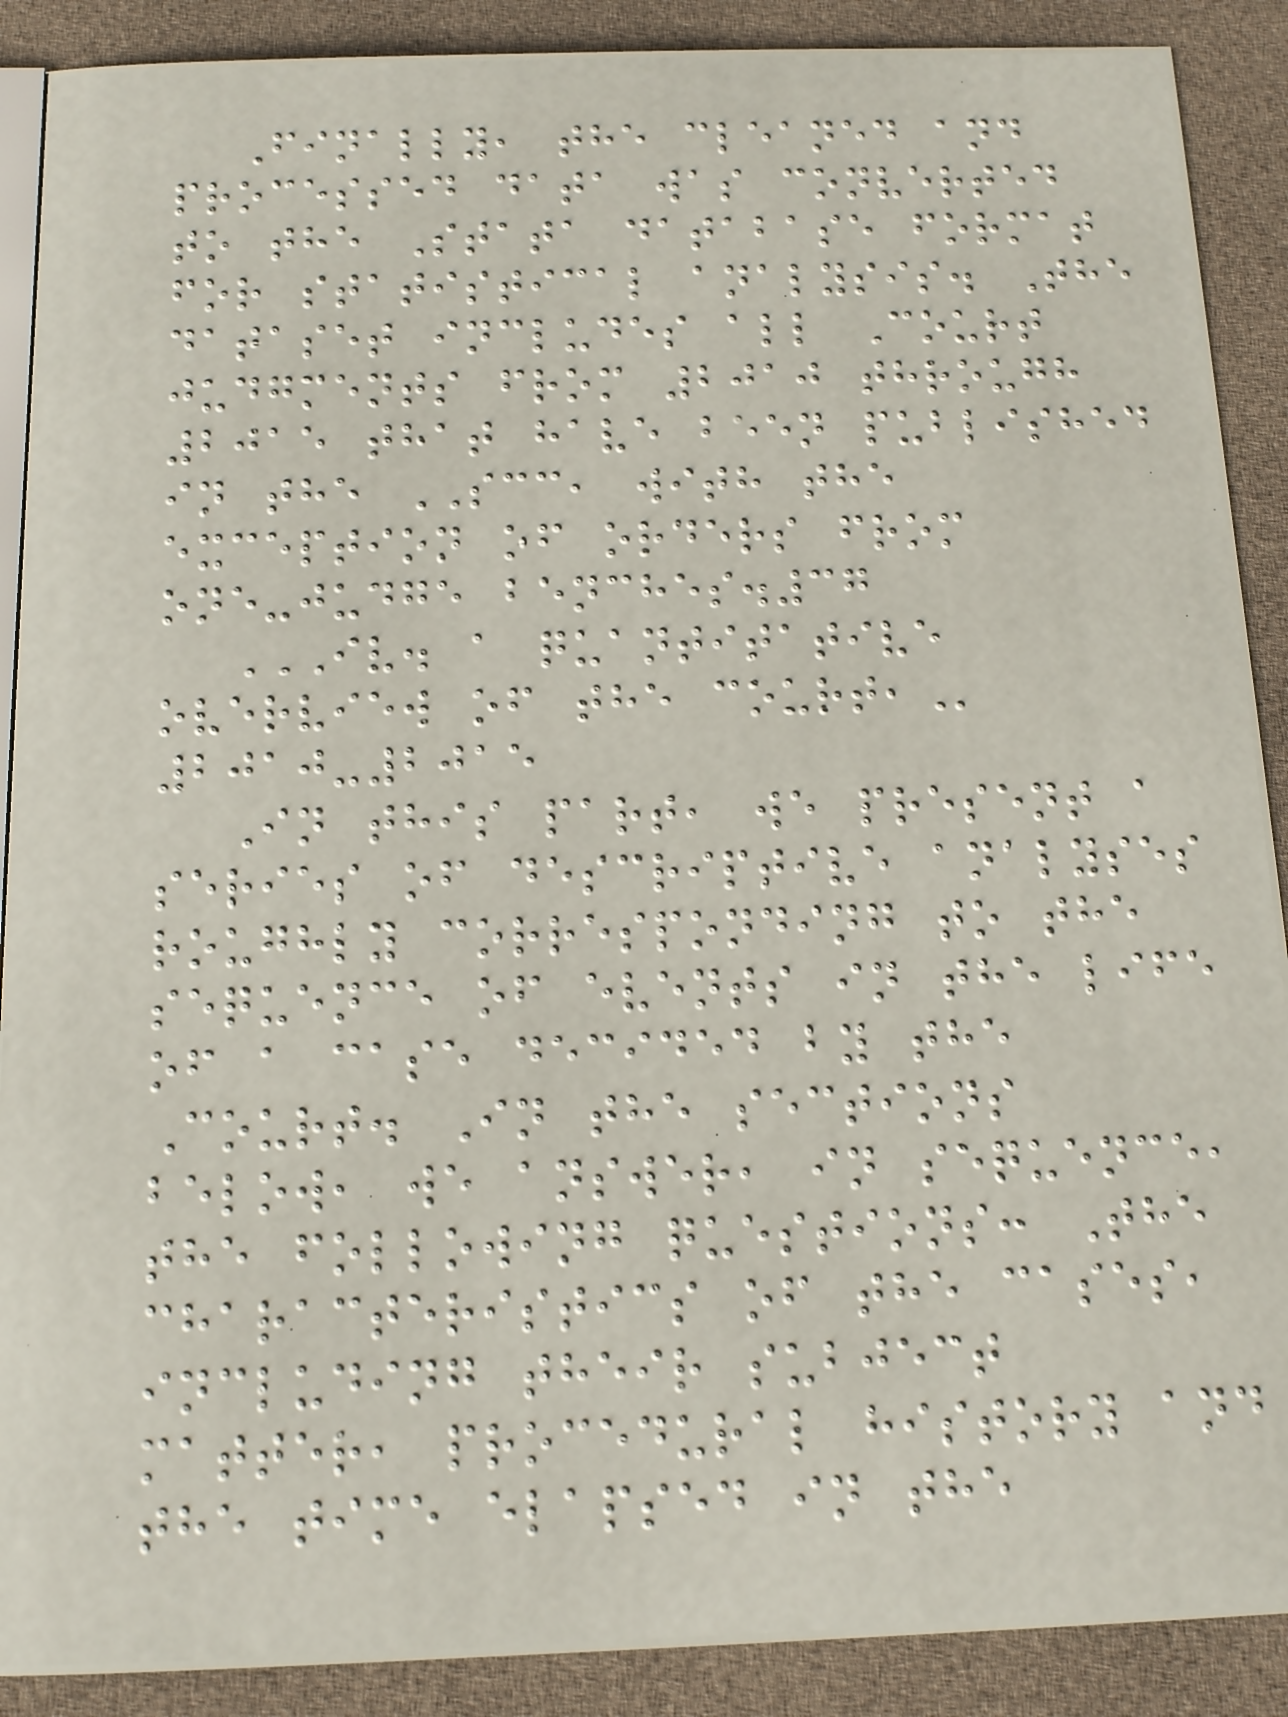Finally, the cleaned and
processed data was converted
to the Stata database format
for statistical analysis. The
dataset includes all Court
judgments from 2010 through
2015 that have been published
in the SCC, with the
exception of orders from
one-judge benches.37
IV. A QUANTITATIVE
OVERVIEW OF THE COURT,
2010-2015
In this part, we present a
series of descriptive analyses
roughly corresponding to the
sequence of events in the life
of a case decided by the
Court. In the sections
below, we answer, in sequence,
the following questions: The
characteristics of the cases,
including their subject
matter, procedural history and
the time elapsed in the
